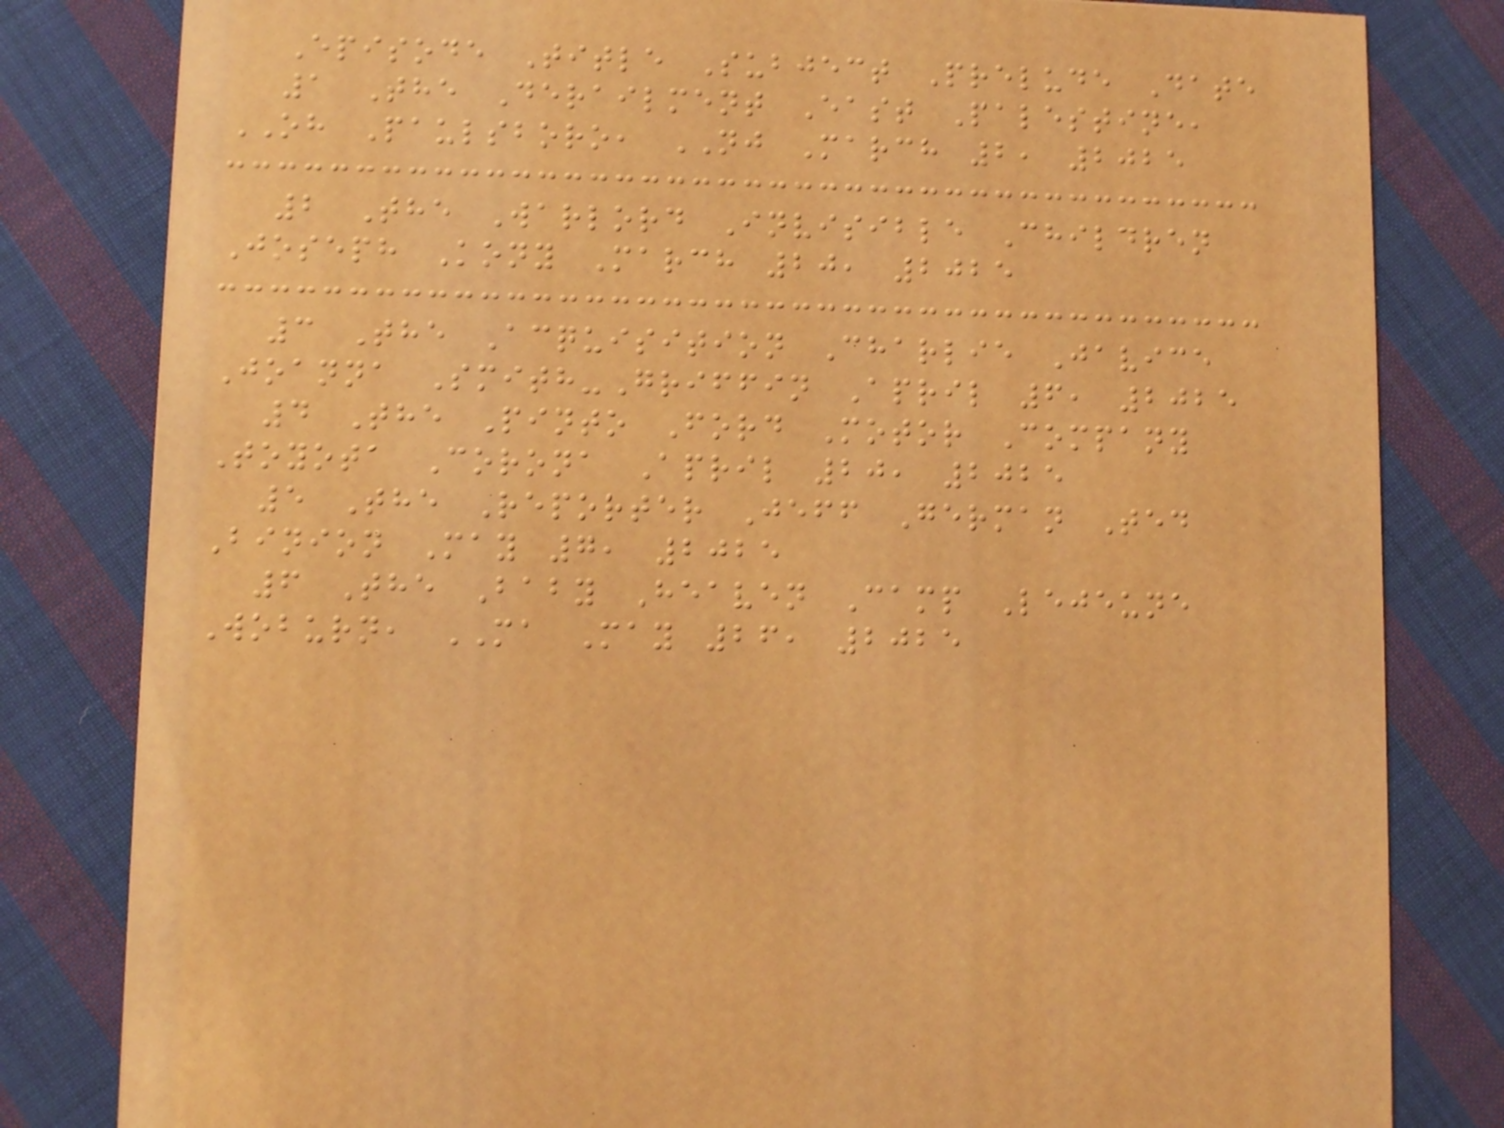Episode Title Subject Prelude Date
1 The Derailment East Palestine,
OH Paulsboro, NJ March 2, 2025
2 The Warlord Invisible Children
Joseph Kony March 20, 2025
3 The Acquisition Charlie Javice
Joanna Smith-Griffin April 6, 2025
4 The Pinto Ford Motor Company
Toyota Corona April 20, 2025
5 The Reporter Jeff German Ted
Binion May 7, 2025
6 The Baby Heaven Camp Lejeune
Woburn, MA May 26, 2025
